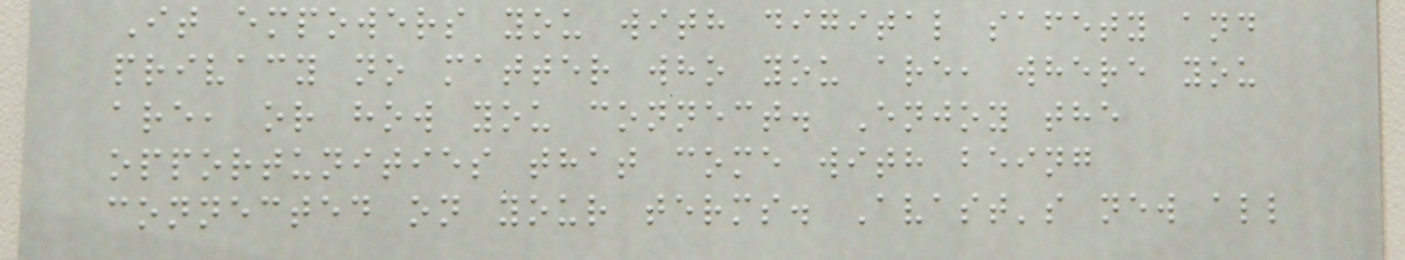It empowers you with digital safety and
privacy no matter who you are, where you
are, or how you connect. Enjoy the
opportunities that come with being
connected on your terms. Avast's new all
